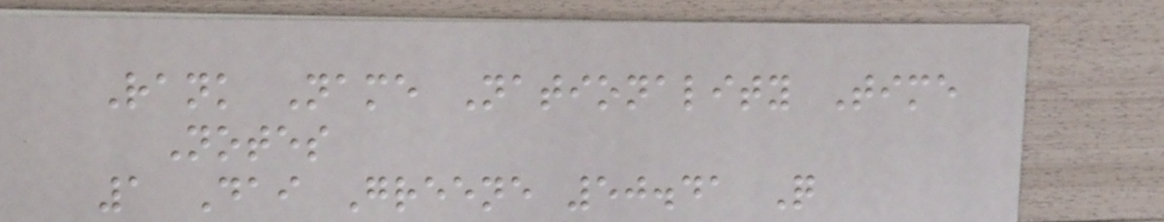Rank Name Nationality Time
Notes
1 Dai Greene 50.41 Q
